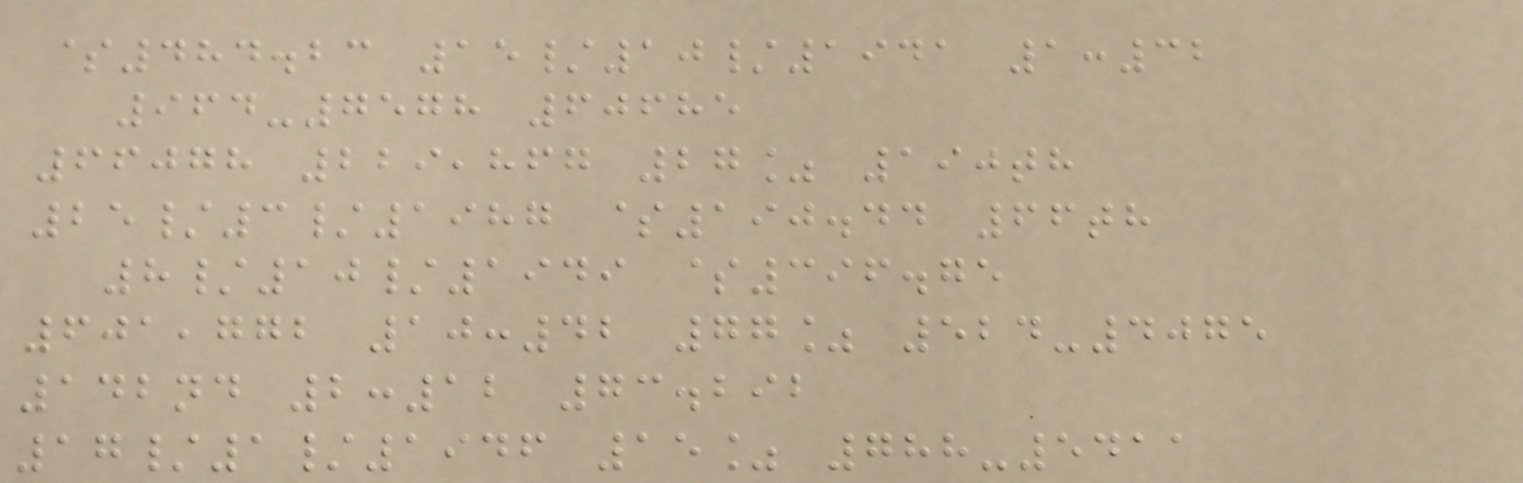$484.23 15/10/1941 1:32
964-7578 60685
66078 229,867 27% 190th
25/3/1987 $190.44 66th
8/10/1949 $396.75
601,772 10:42 77% 524-4075
142nd 2:12 73.292
17/1/1946 15% 788-5411
